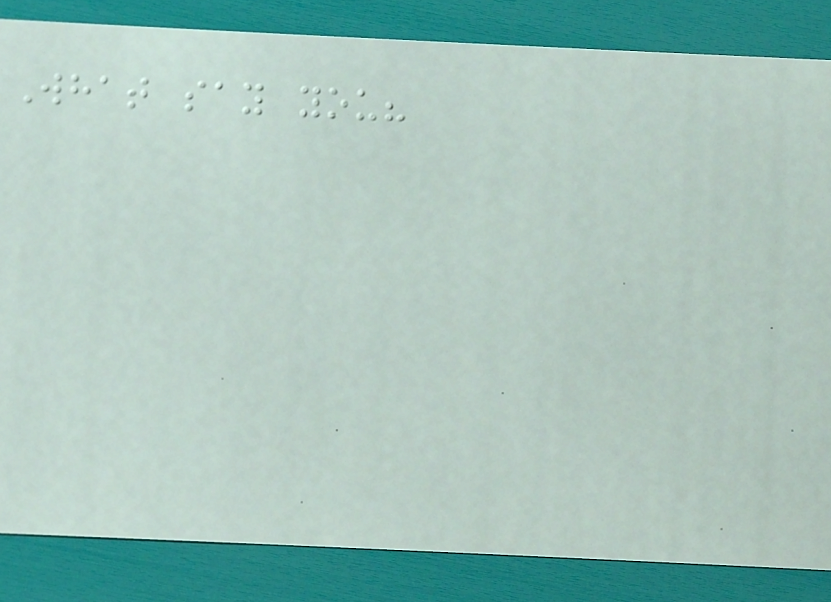What say you?
